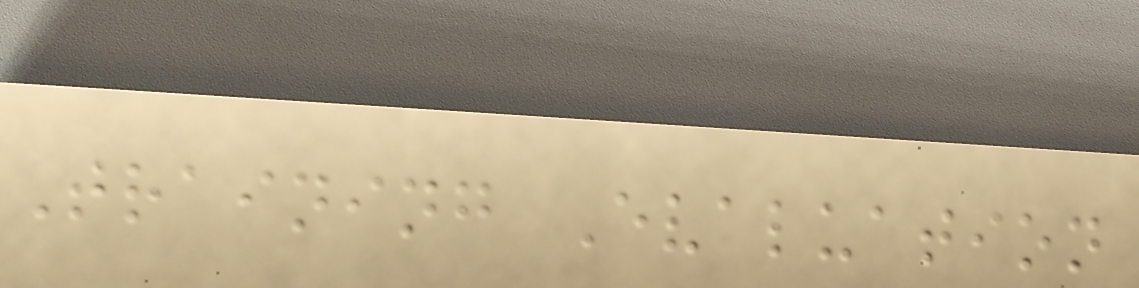Training Evaluation
